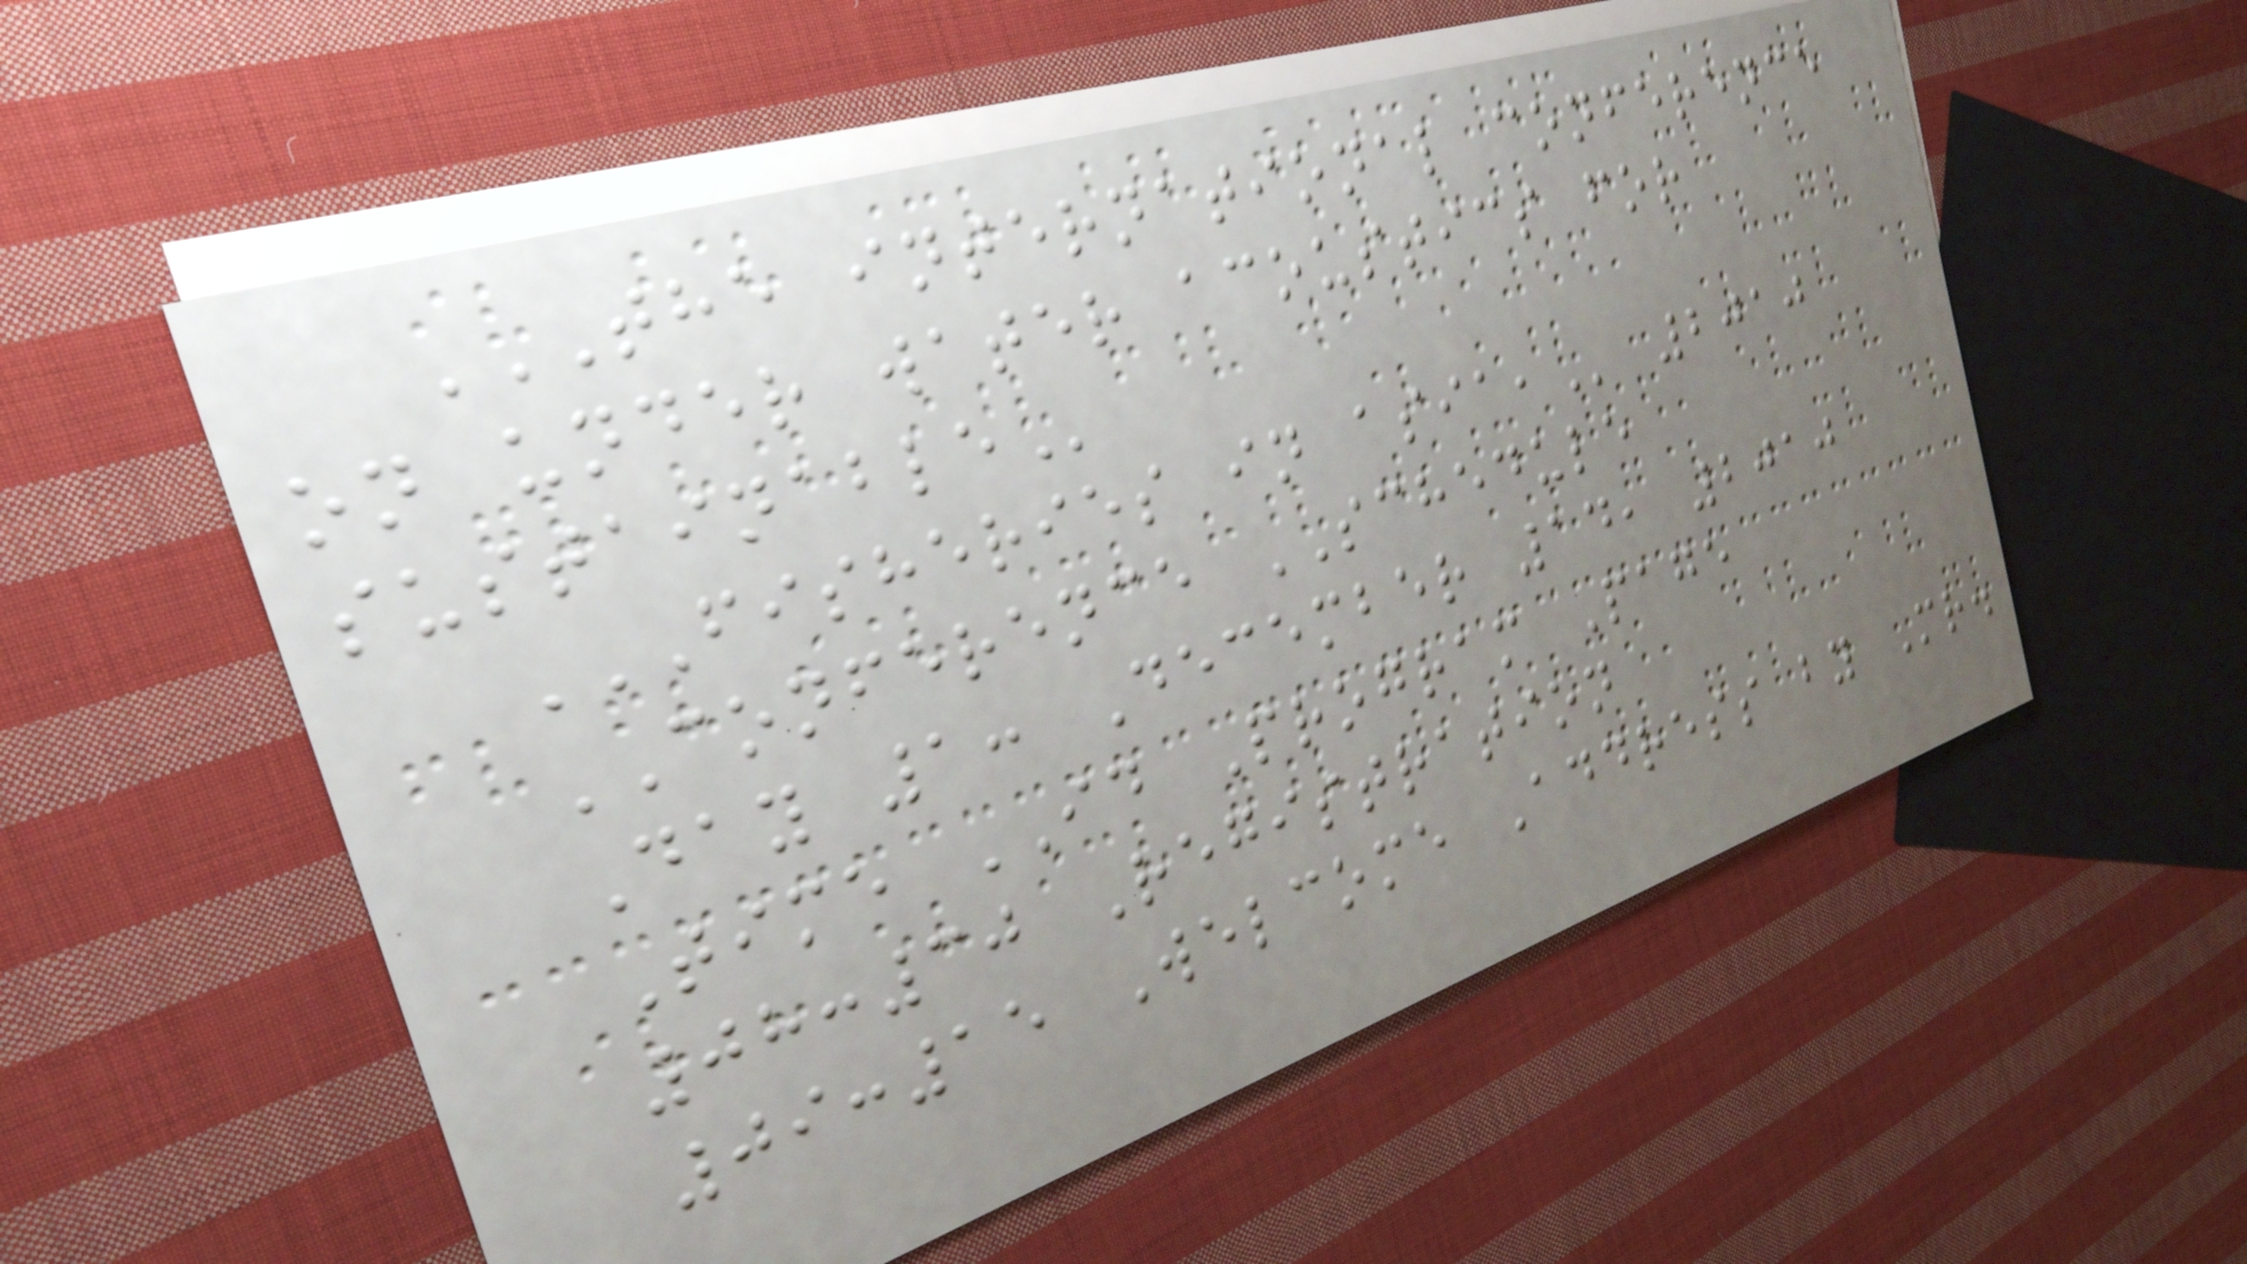THE INTERNATIONAL CONFERENCE
ON UNDER WATER ACOUSTICS FOR
SUSTAINABLE
FISHERIES IN ASIA, 2010
CONFERENCE SCHEDULE
Day 1: December 14, 2010
Time ID Program Page
08:30 Registration
09:15 Welcome Address by Mr.
